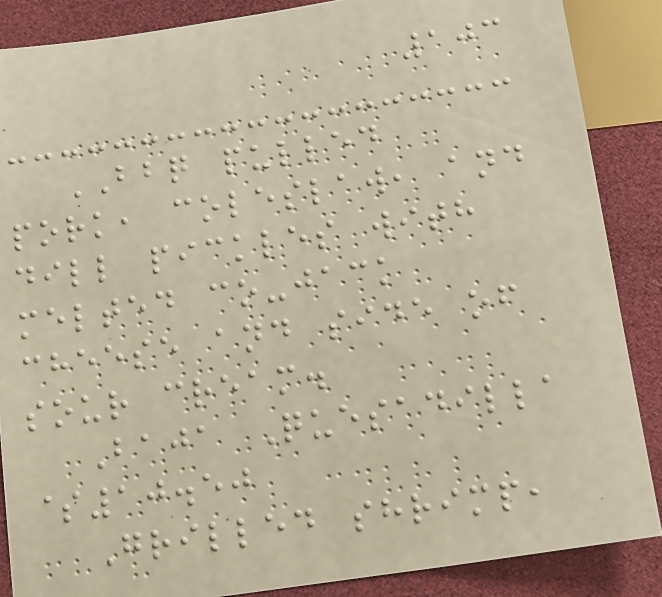103
BBQ pulled
pork, coleslaw, and
dill pickles with
melted co-jack
cheese and side of
sour cream.
Baja Quesadilla
$10.50
Grilled shrimp,
